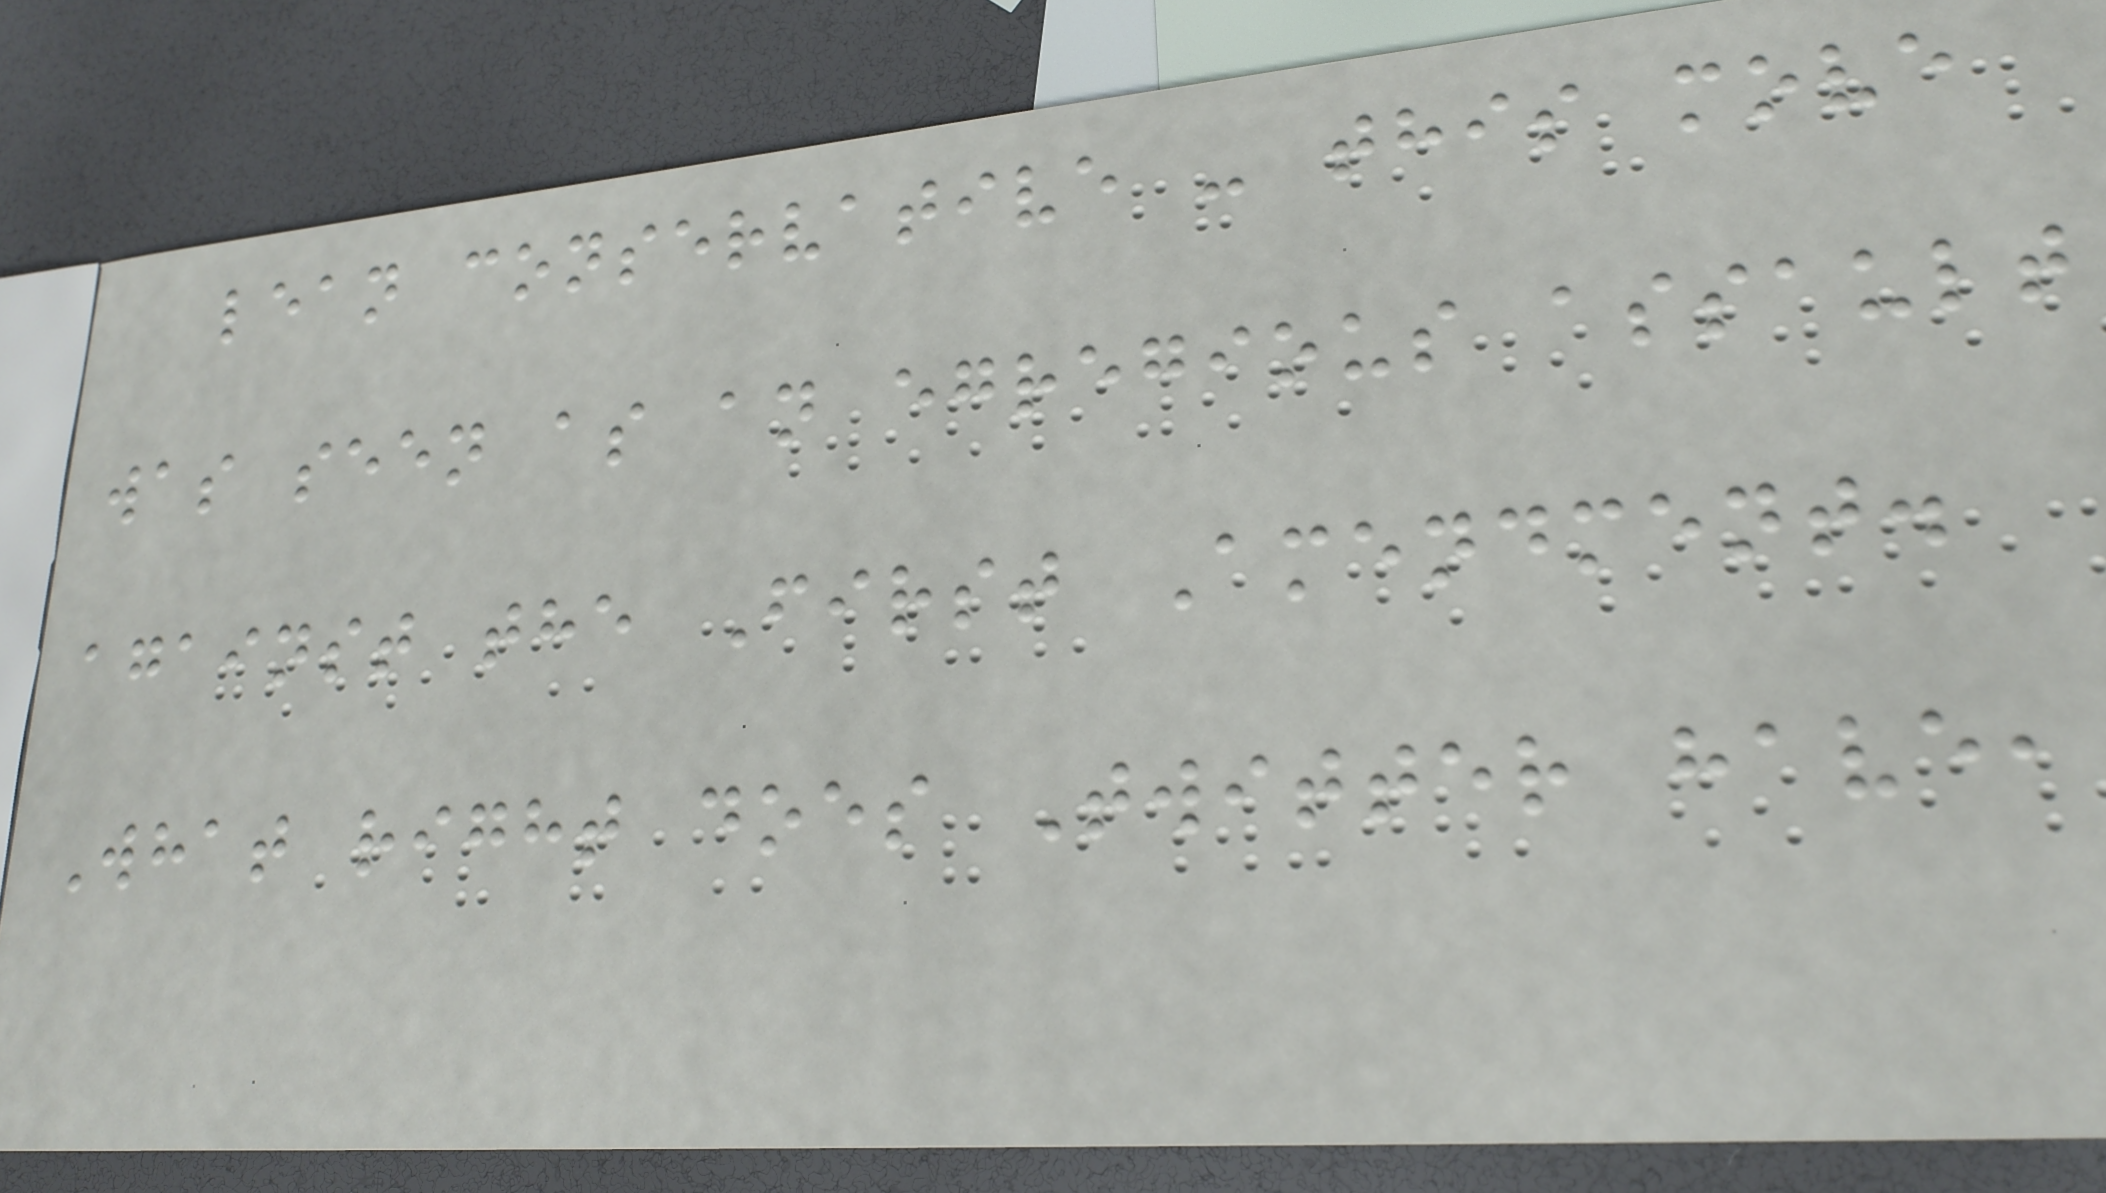lean conservative - this move
was seen as an egregious assault
against the First Amendment.
What right does Twitter have,
